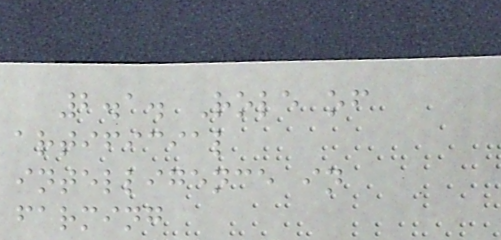2.1. Role of
artificial
intelligence in
farming
